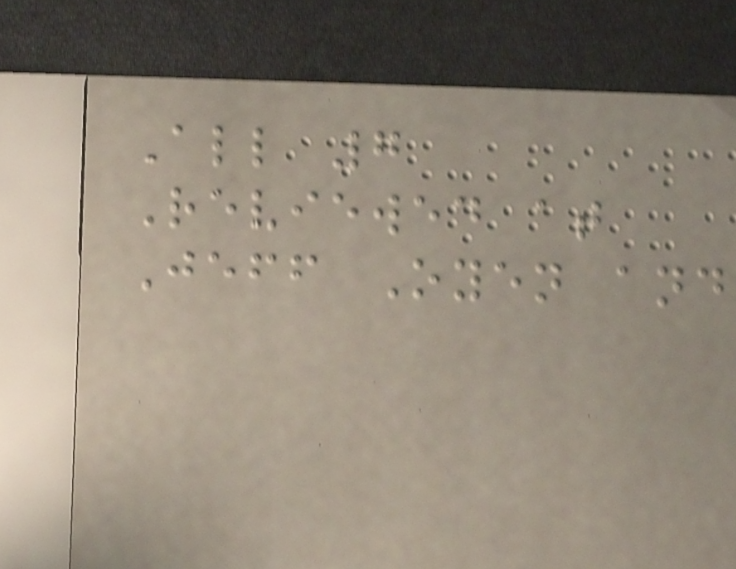All 7
Reviewed at
Jeff Oyen and
